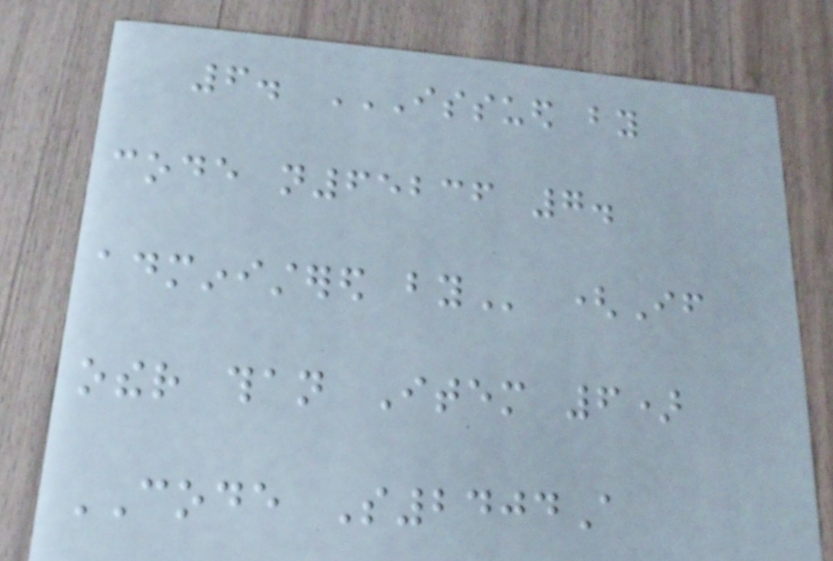6. ISSUED BY
CODE N65236 7.
ADMINISTERED BY (If
other than Item 6)
CODE S2404A
